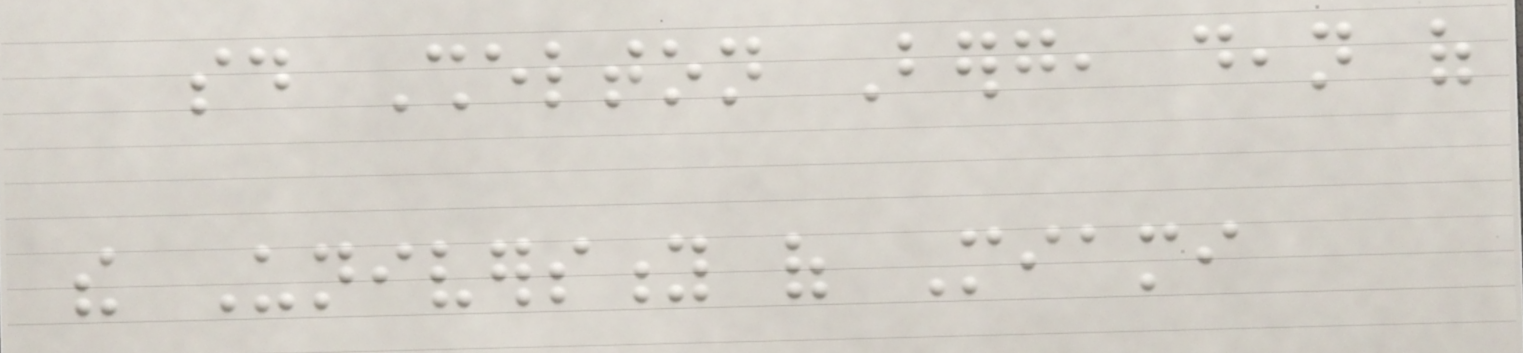said Shelton Berg, dean of
the University of Miami
